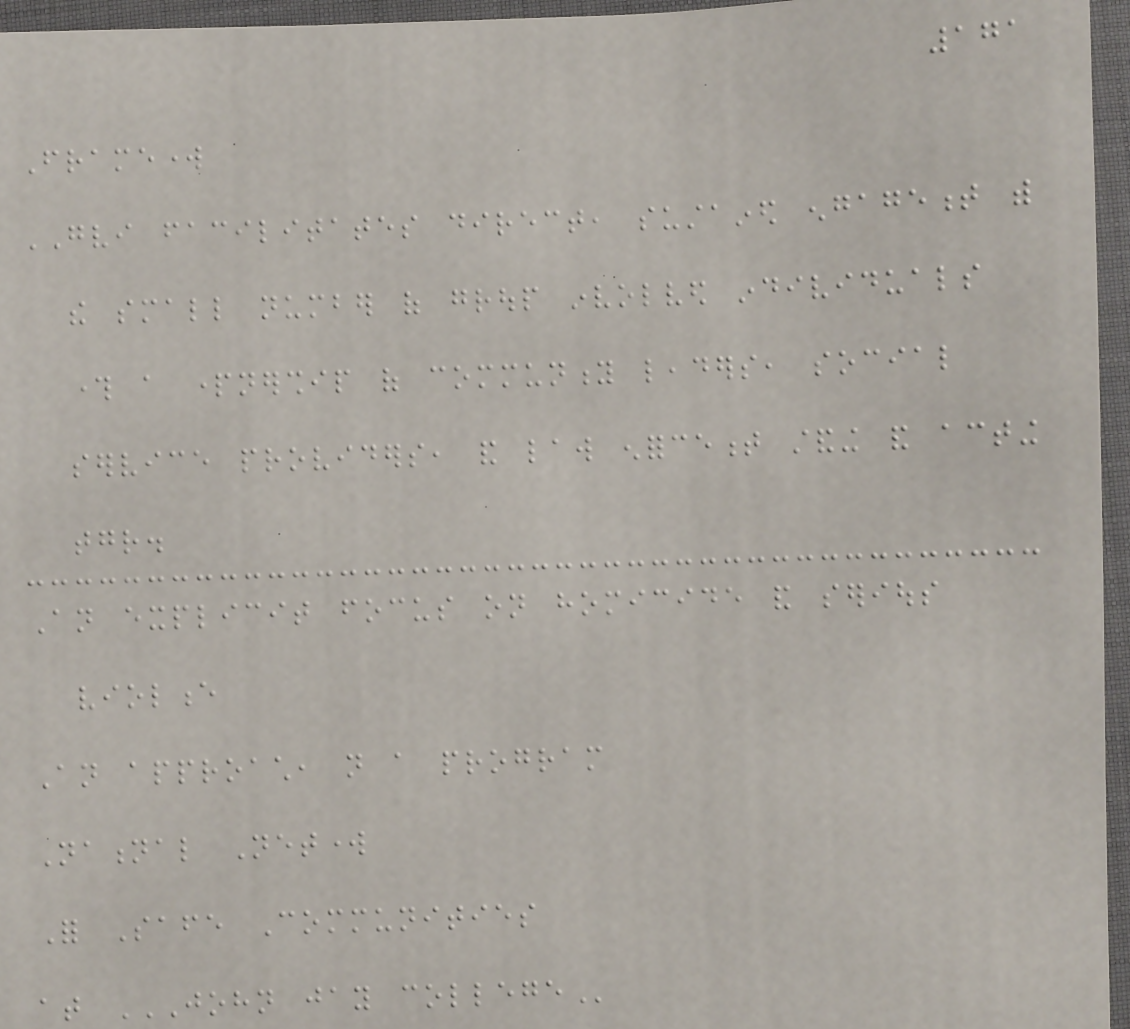171
Framework
GVI facilitates direct, sustained engagement with
the small number of group involved individuals
through a partnership of community leaders, social
service providers, and law enforcement standing and acting
together.
An explicit focus on homicide and serious
violence
An approach, not a program
National Network
For Safe Communities
at JOHN JAY COLLEGE
